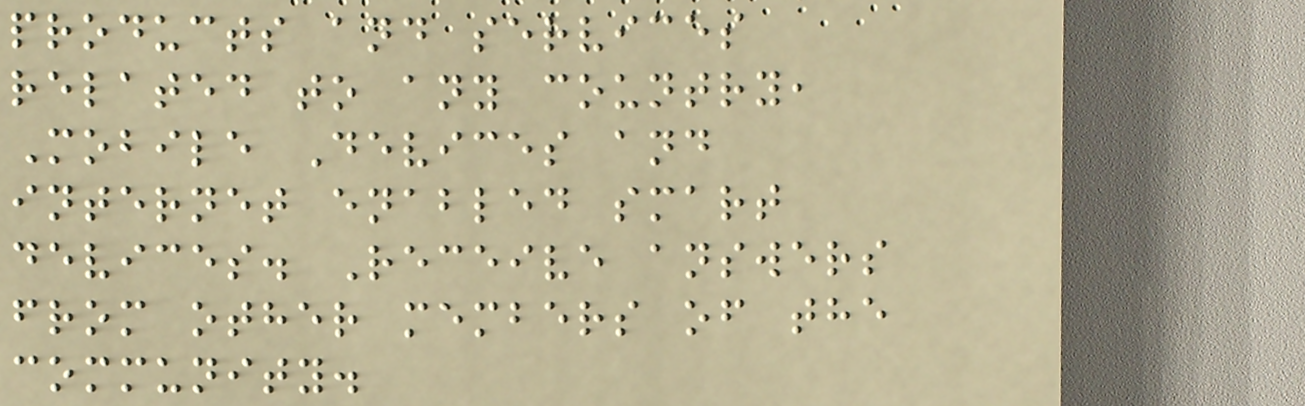products and services
related to any country,
Mobile Devices and
internet enabled smart
devices. Receive answers
from other members of the
community.
